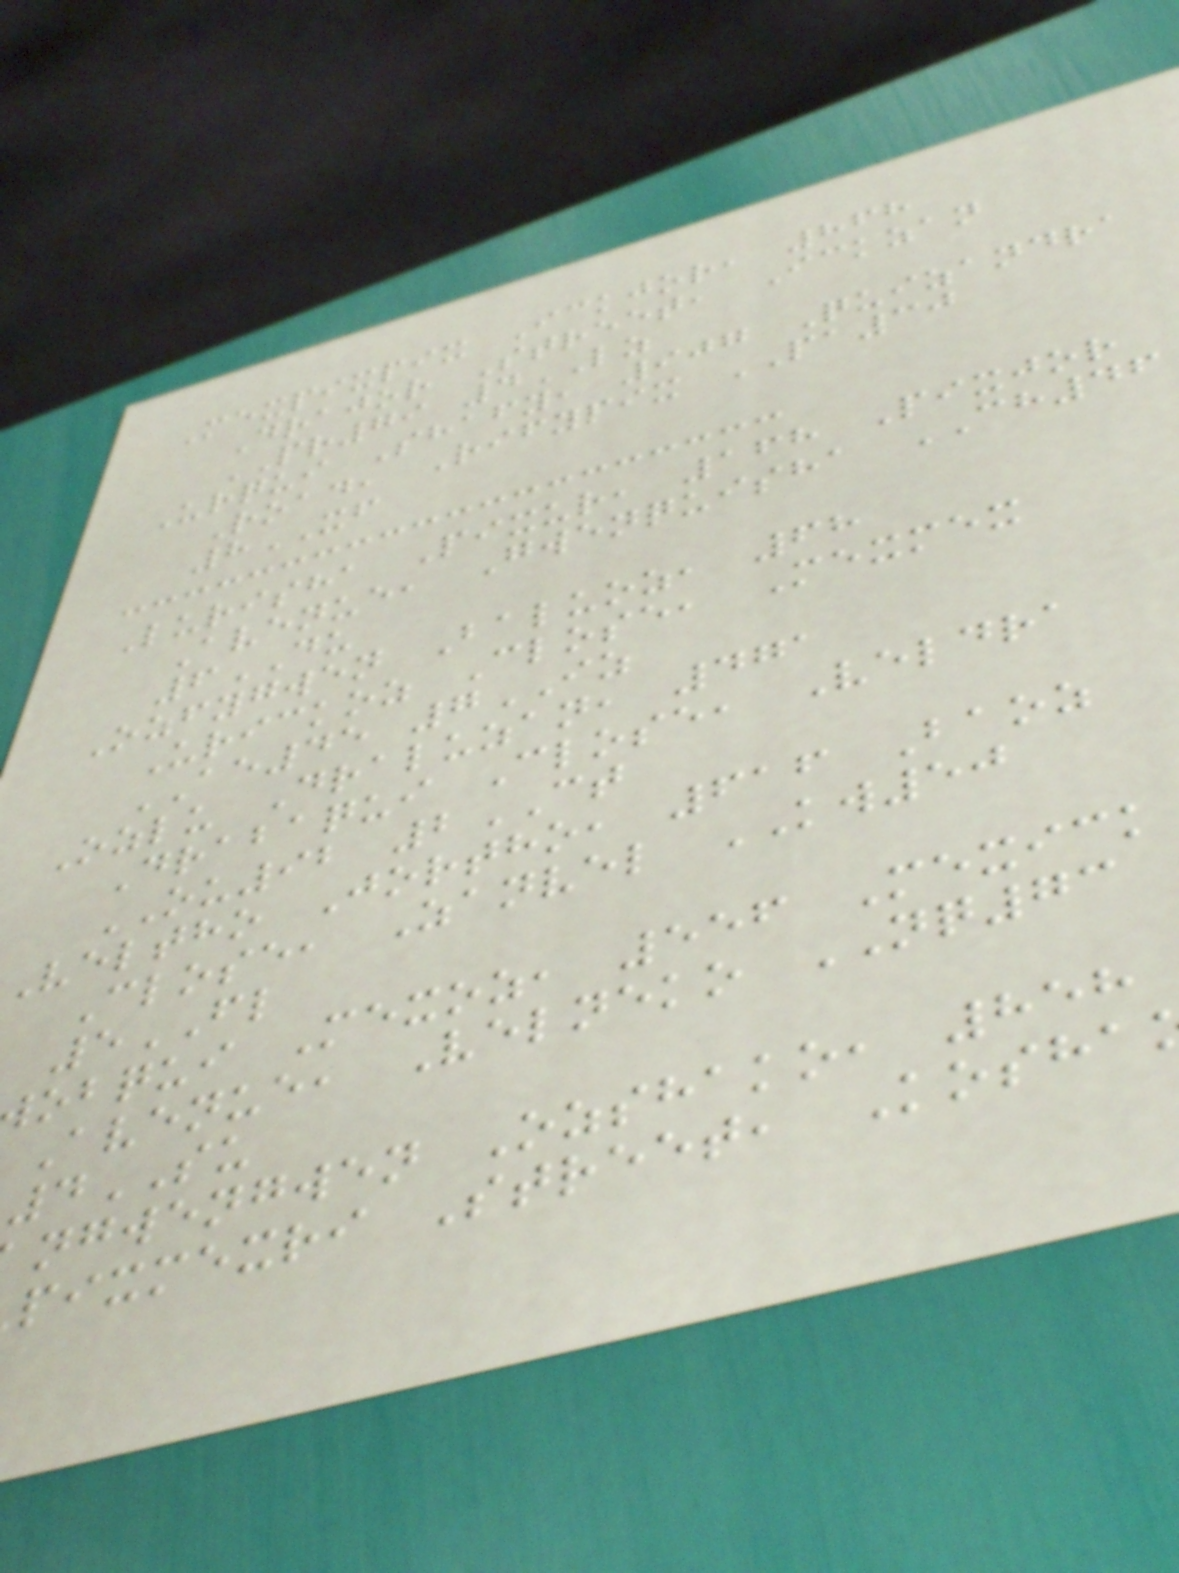Mexpixpix Ickjor, 868
Drajor Street, Ickzan
PR79 4LZ
Urqui Shafy, 907 Quizandra
Road, Rifypix PA30
8XF
Lurisha Pixur, 168 Pixjor
Avenue, Gwenquisha CH46
6DU
Ozfygwen Baluoz, 68
Urickoz Close, Mexmex
AE45 7IZ
Ozlu Draluzan, 471
Drabaqui Close, Veldra
OU92 2CT
Veltho Jortho, 616 Baoz
Close, Zanvel KW50
5FL
obqui Mexoz, 556 Mexick
Avenue, Velneko NQ73
4SU
ngwengwen Ozshako, 858
pixmexri Street, Kosha
